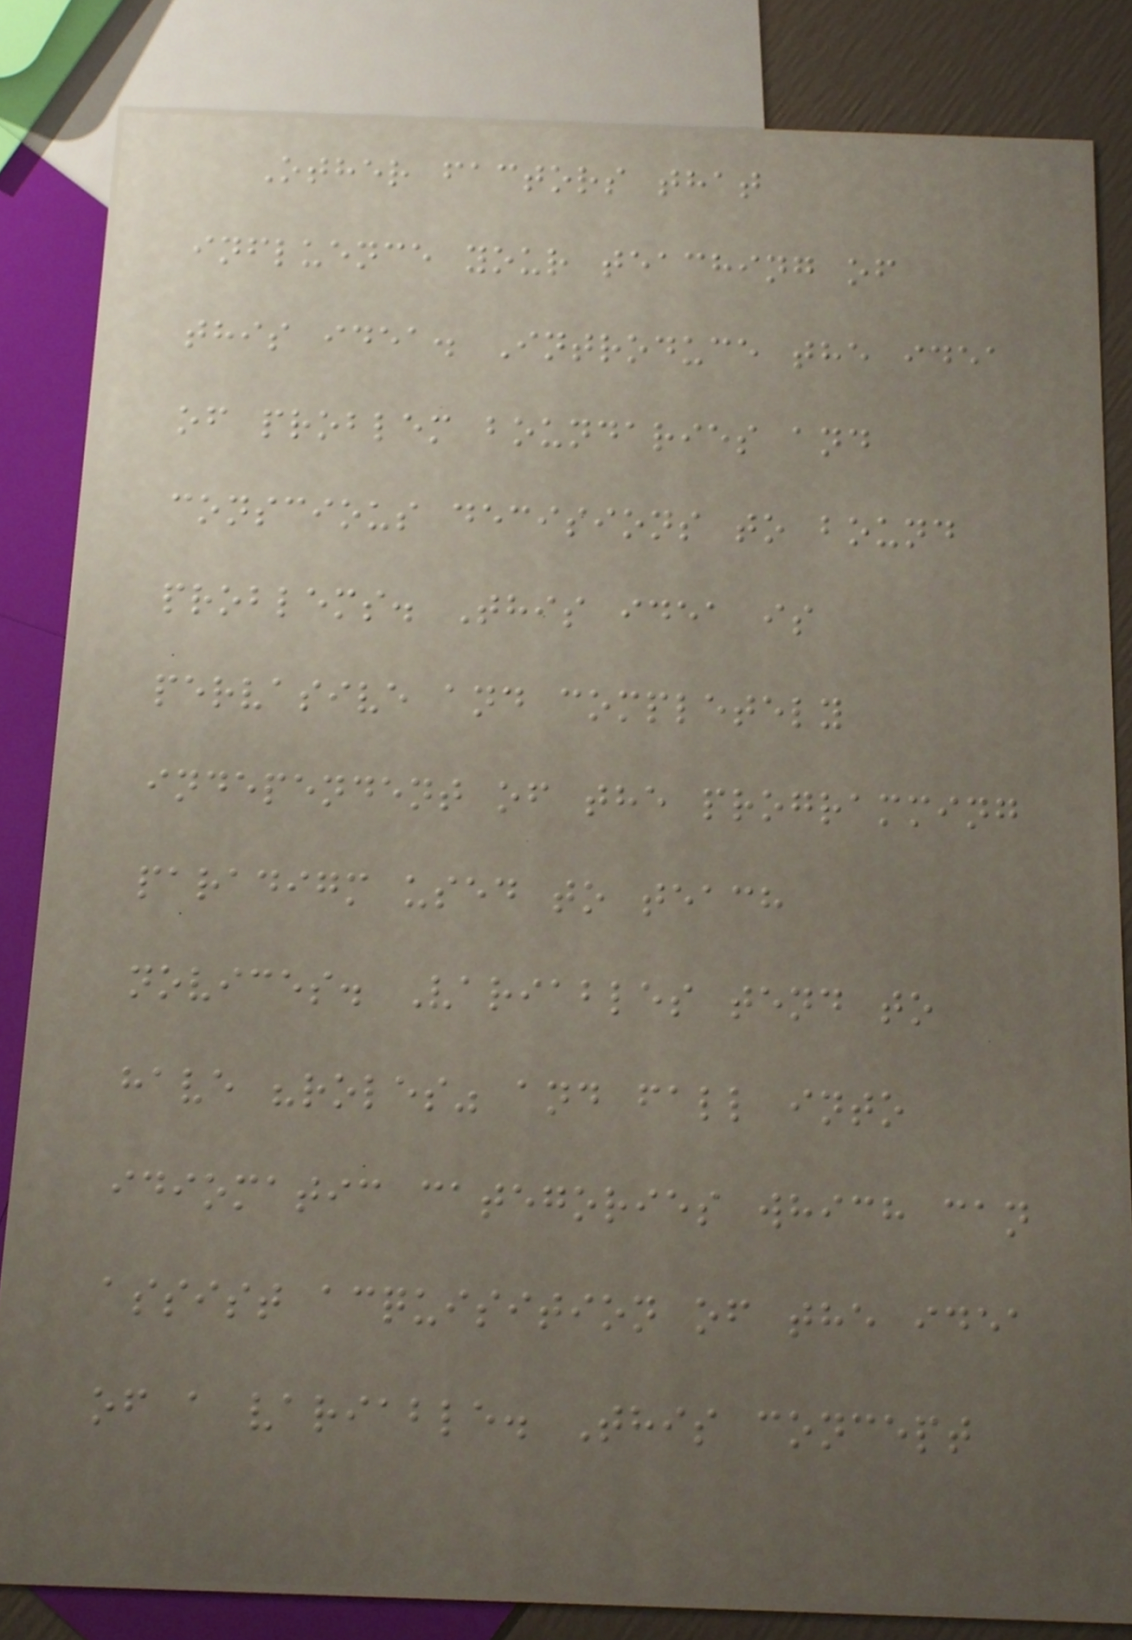Other factors that
influence your teaching of
this idea. Introduce the idea
of problem boundaries and
conscious decisions to bound
problems. This idea is
pervasive and completely
independent of the programming
paradigm used to teach
novices. Variables tend to
have "roles" and fall into
idiomatic categories which can
assist acquisition of the idea
of a variable. This concept
